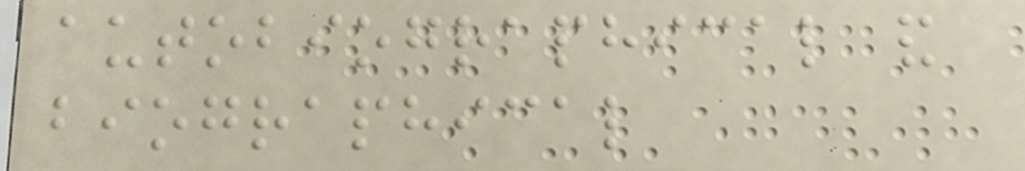autobiographical and
biographical
